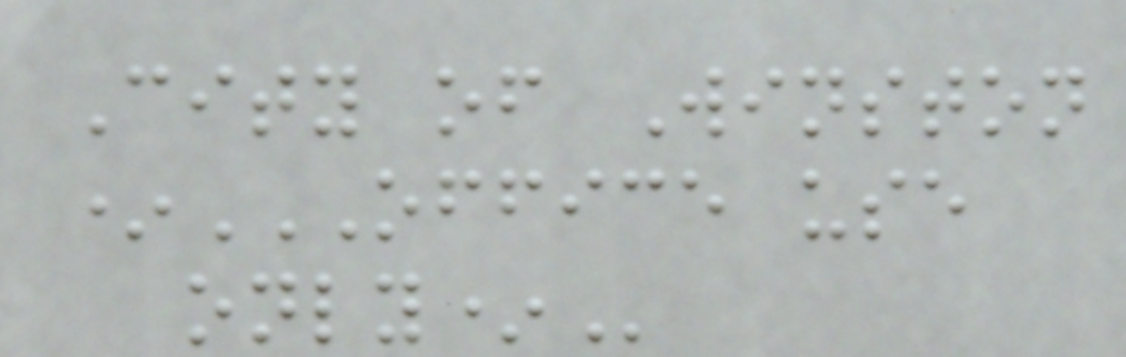City of Winston
*OFFICE USE
ONLY*
